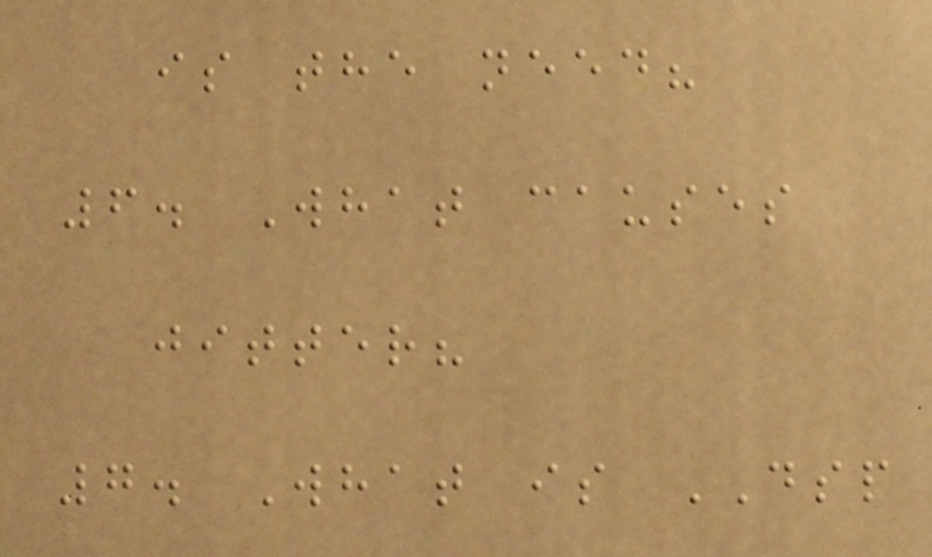is the need?
6. What causes
jitter?
7. What is DSP
